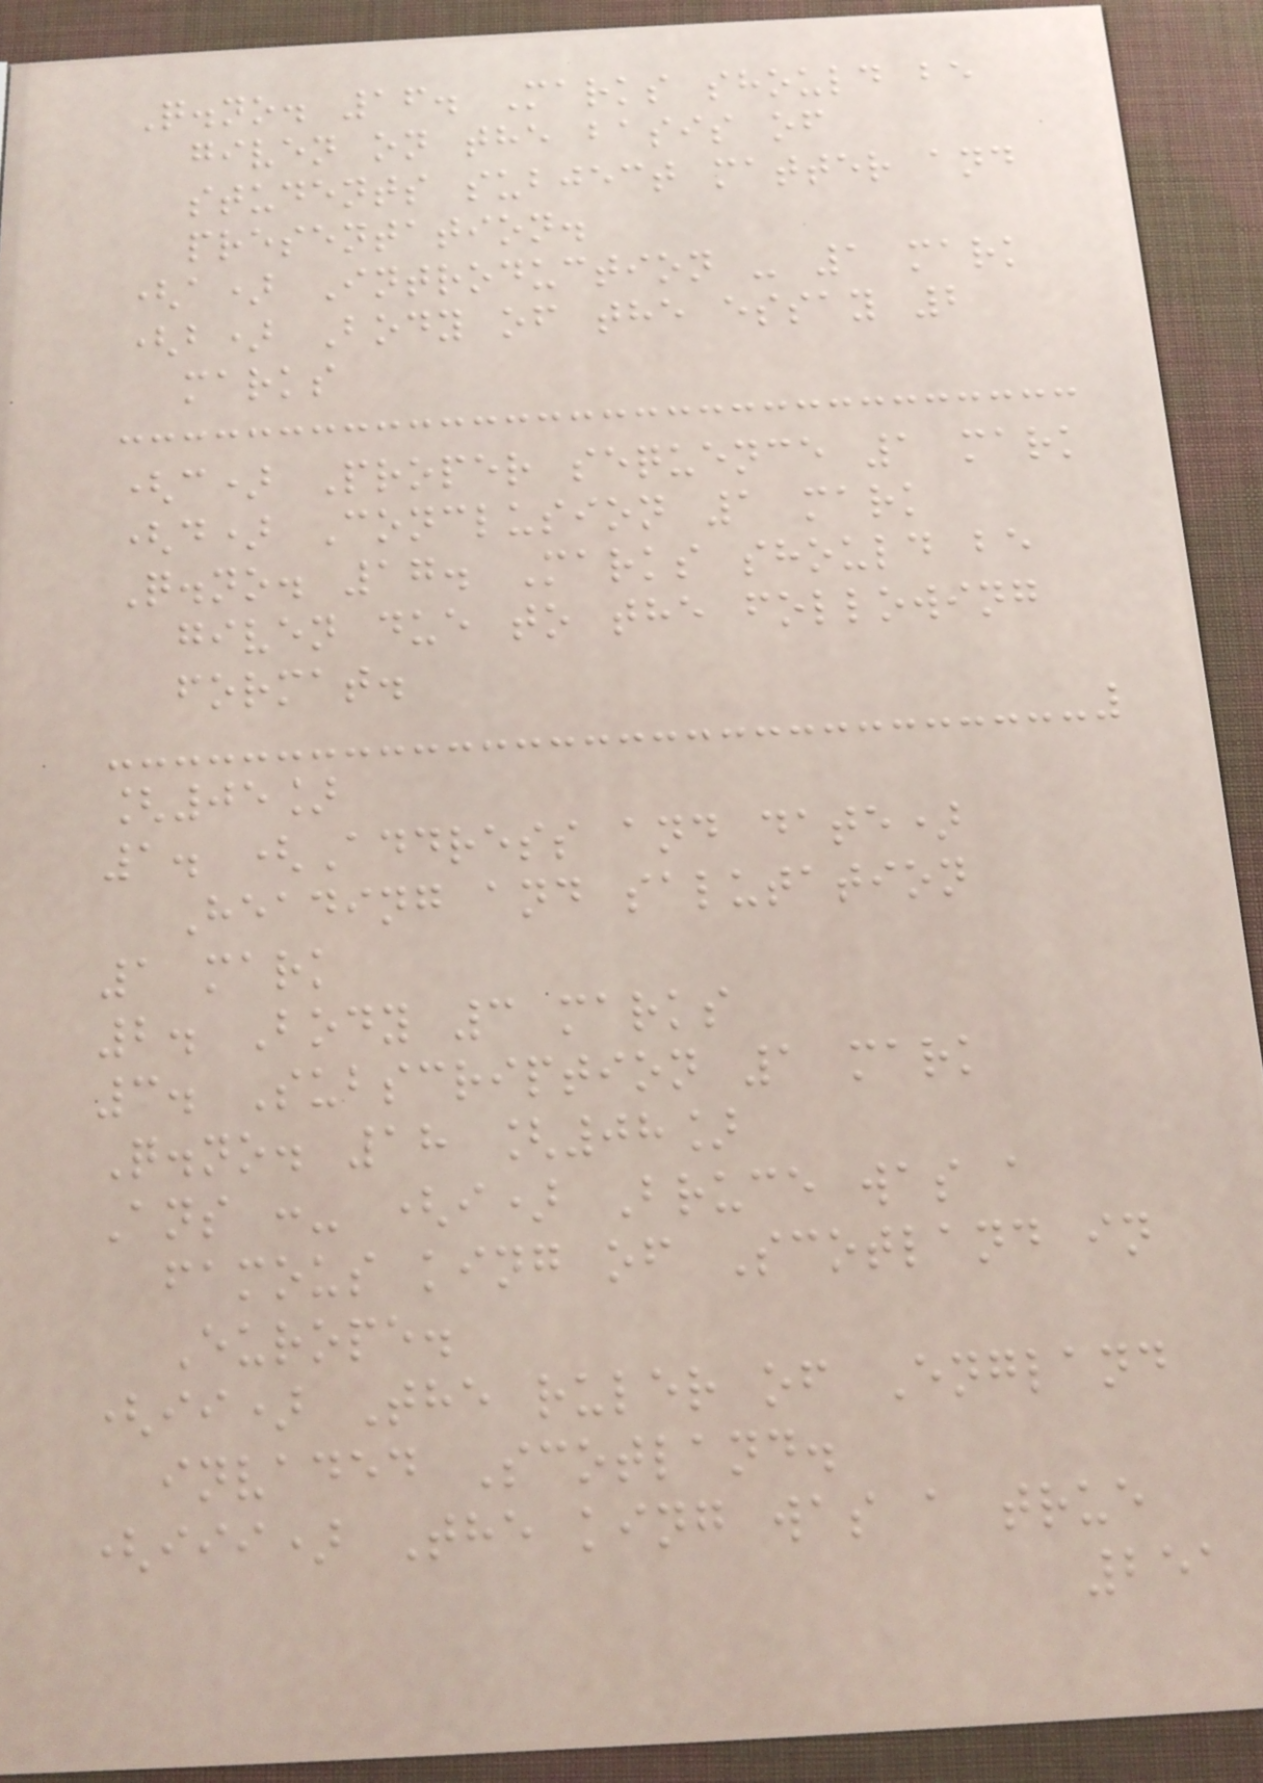Q.no. 16. Marks should be
given on the basis of
students subject matter and
presentation.
(a) Introduction - 1 mark
(b) Body of the essay 2
marks
(c) Proper sequence 1 mark
(d) Conclusion 1 mark
Q.no. 17. Marks should be
given due to the following
format.
[05]
1. (Address and date)
Heading and salutation
1 mark
2. Body 3 marks
3. Subscription 1 mark
Q.no. 18 [08]
Ans :- (i) Bruce was a
famous king of Scotland in
Europe.
(ii) The ruler of England
invaded Scotland.
(iii) The king was a true
251
